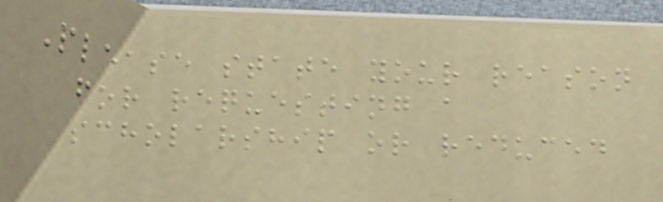Please state your reason
for requesting a
scholarship or reduced
